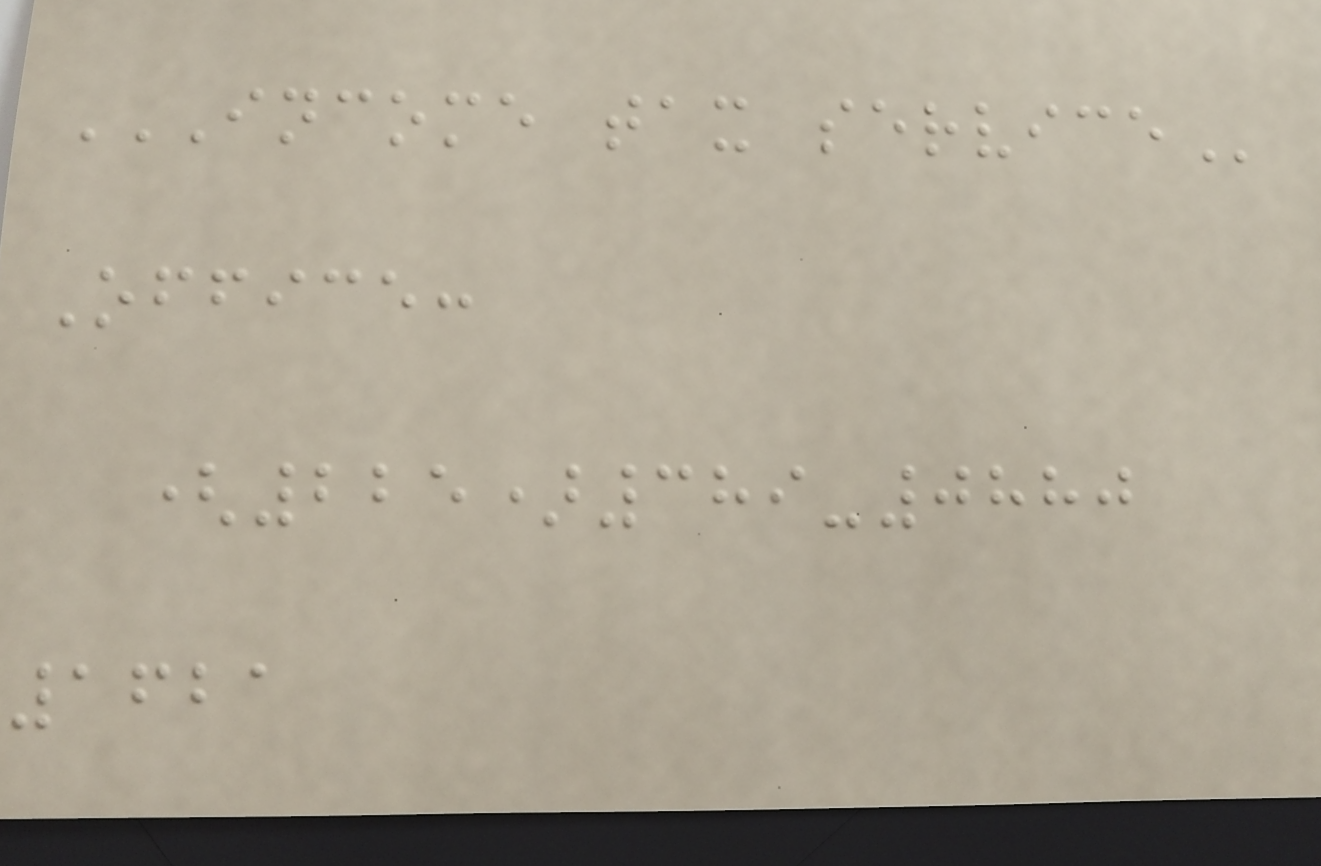INCOME TAX SERVICE
Office:
(225)389-0880
1621
